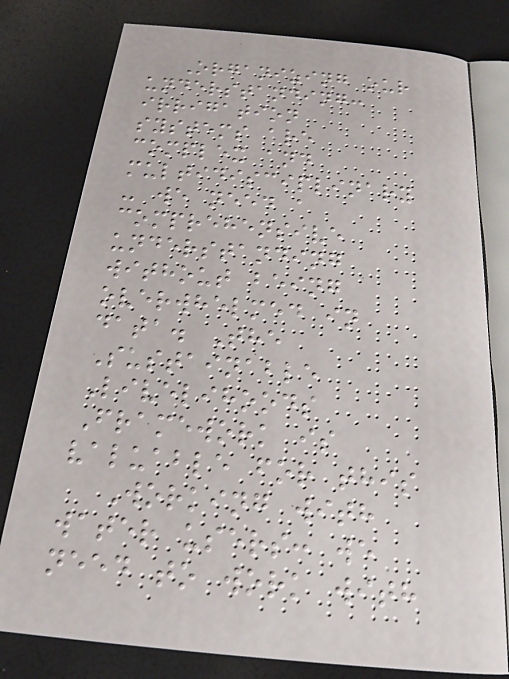Organizing our
understanding:
irrigation
systems are
complex and
multidisciplinary
- we need a
comprehensive
understanding
without being
overwhelmed in
data. The
Sustainable
Livelihoods
Framework is
valuable for this
Working with
water users: we
need to work with
